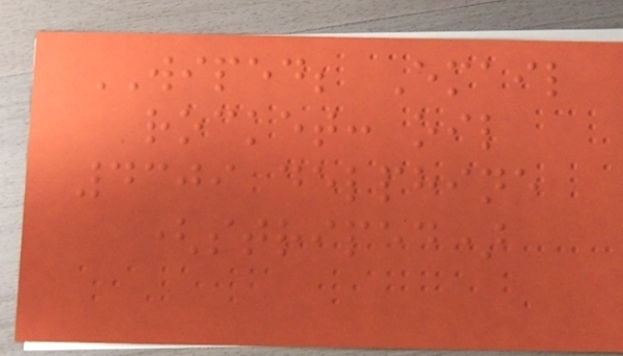WIPED; Email
rocket: oil
4309 delphine
(striped)
